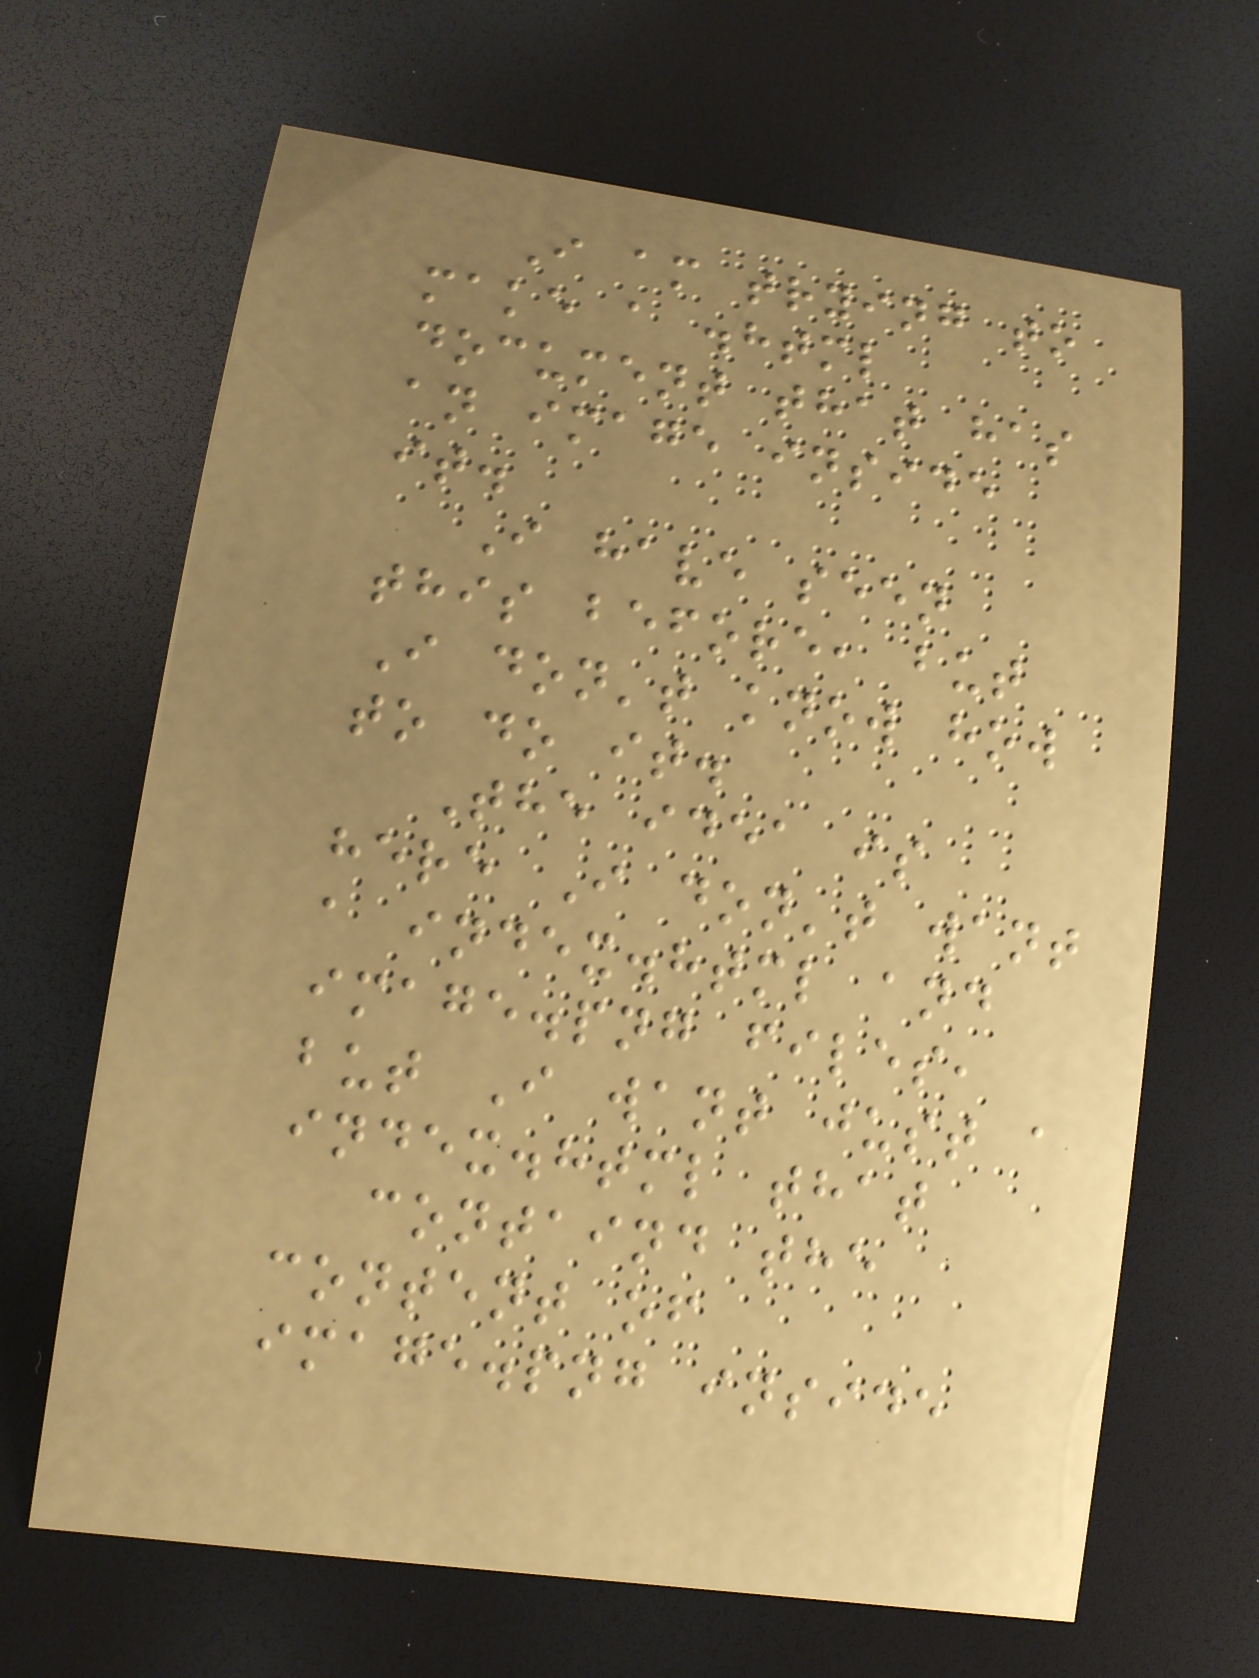I am trying to
make a .html
document that has
an image inside
it.
I have seen
this before, but
I don't know how
to do it.
The idea is
here I don't want
a index.html and
image.png files,
but I want just a
index.html that
containd the
content of
image.png inside
